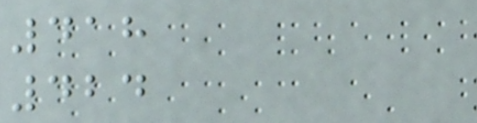418
424
